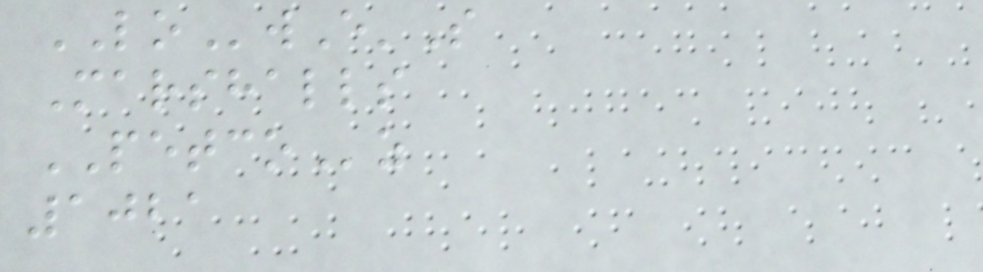LOwE'S
Marshalls
PETCOz
1021
